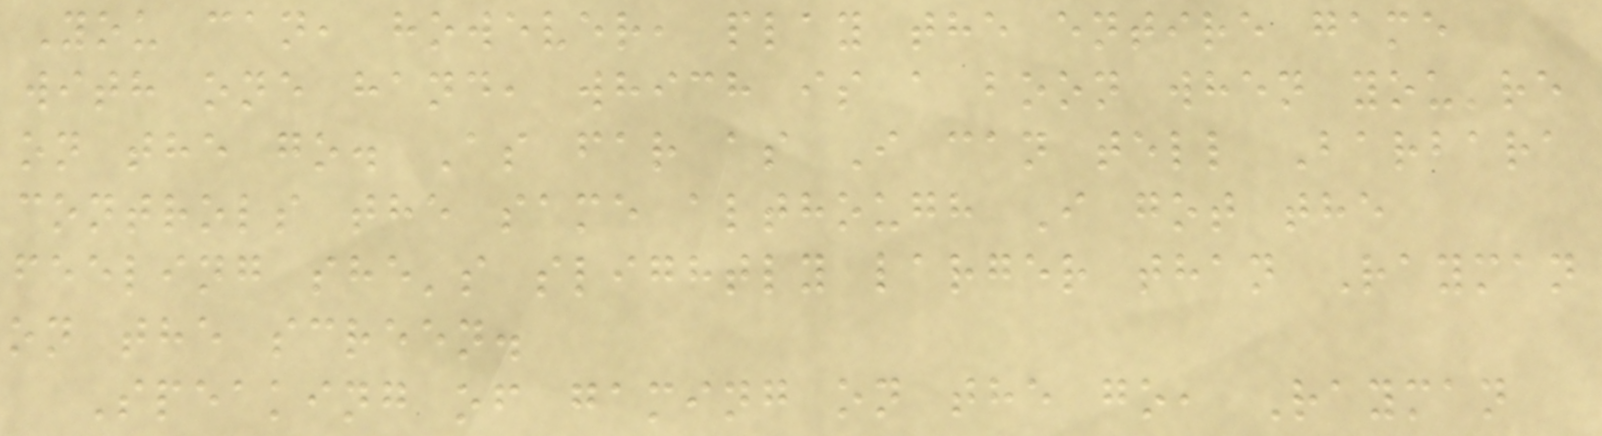You can, however, play the entire game
with one hand, which is a boon when you're
on the go. As far as I can tell Barbara
controls the same although I got the
feeling she's slightly larger than Rayman
on the screen.
Speaking of gaming on the go, Rayman
